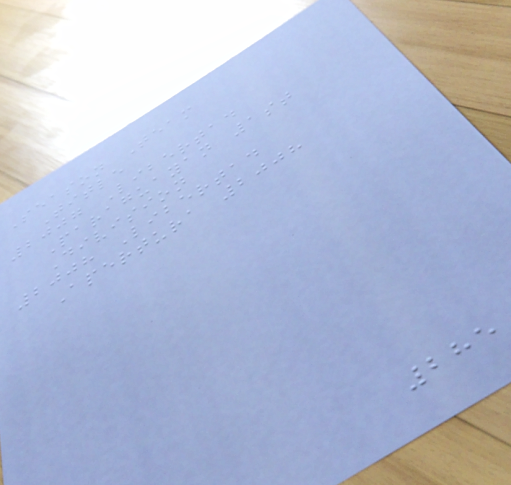Season Team
Title
2007 Libertad
Paraguayan 1st
Division
2008 Libertad
Apertura 2008
285
